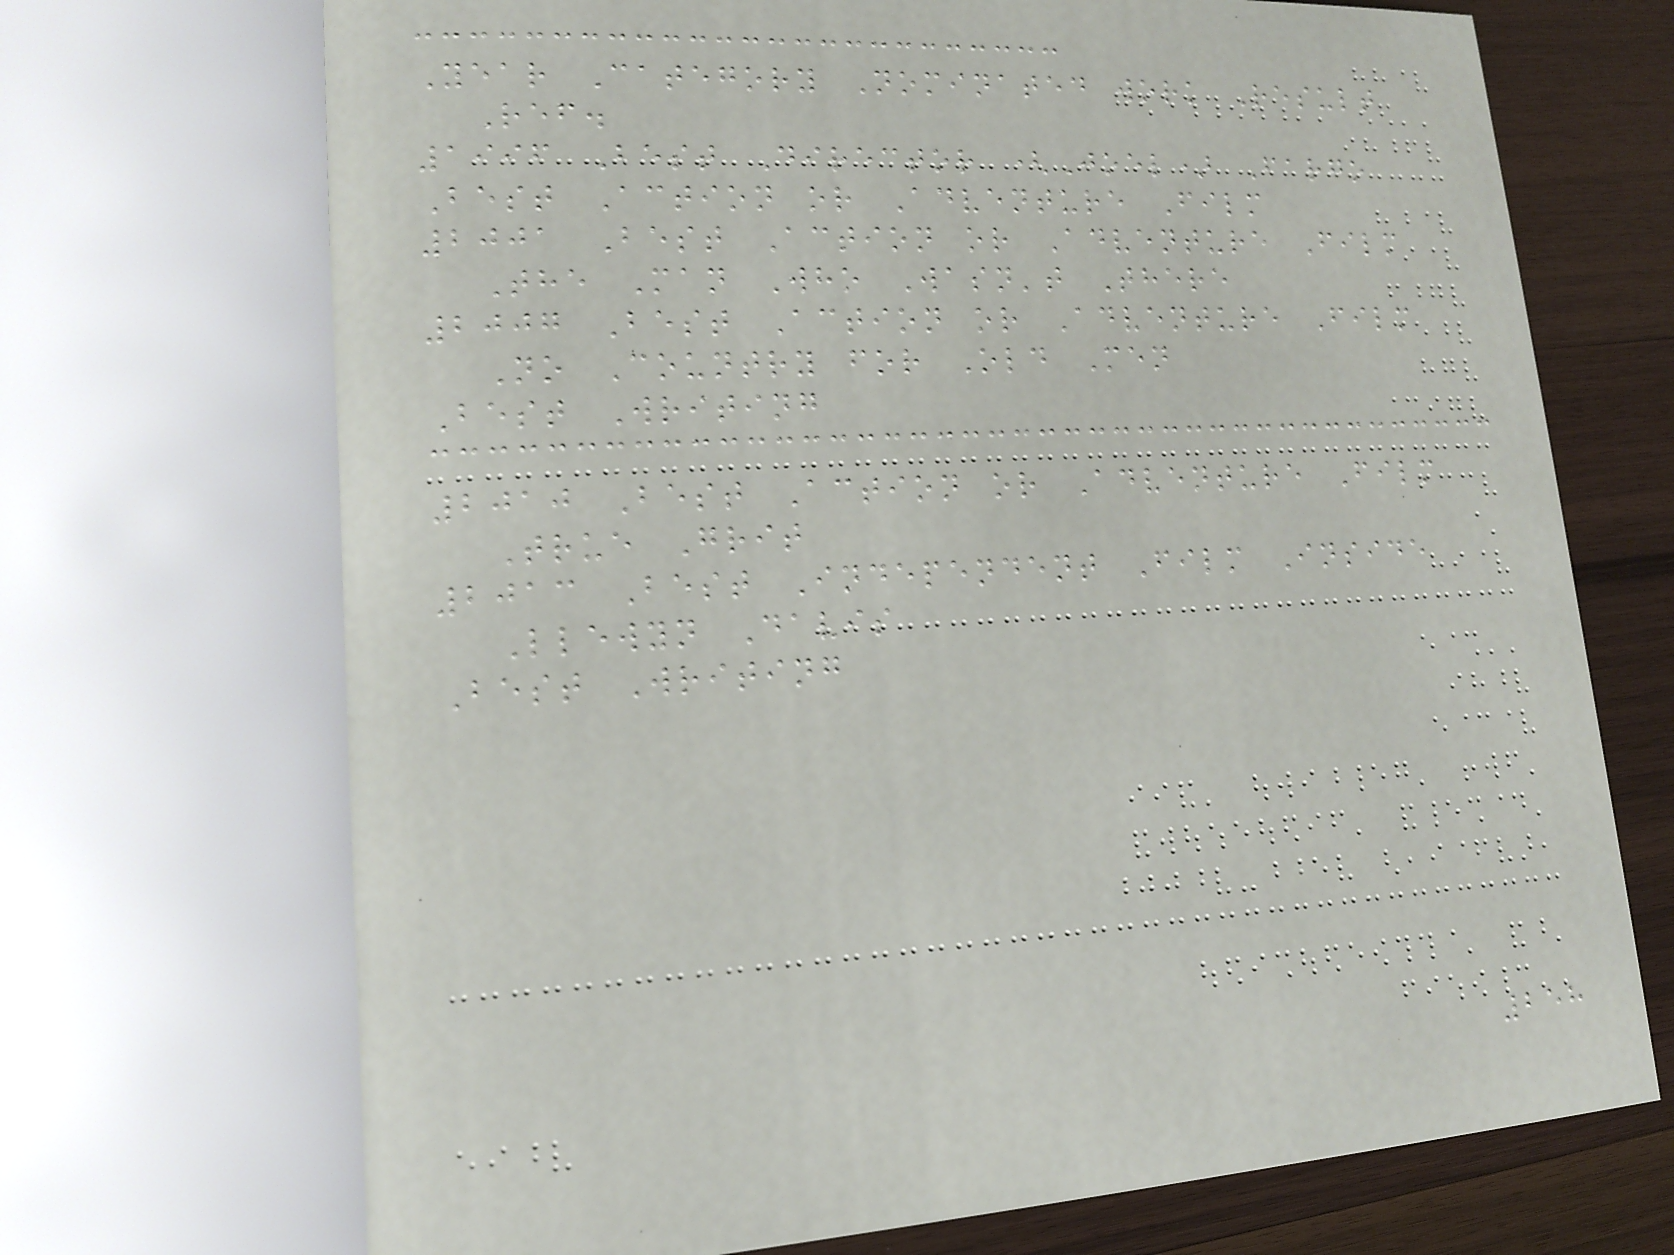Year Category Nominated work Result
Ref.
1996 Best Director (Joel) Fargo
Best Action or Adventure Film
2001 Best Action or Adventure Film
The Man Who Wasn't There
2007 Best Action or Adventure Film
No Country for Old Men
Best Writing
2010 Best Action or Adventure Film
True Grit
2013 Best Independent Film Inside
Llewyn Davis
Best Writing
258
